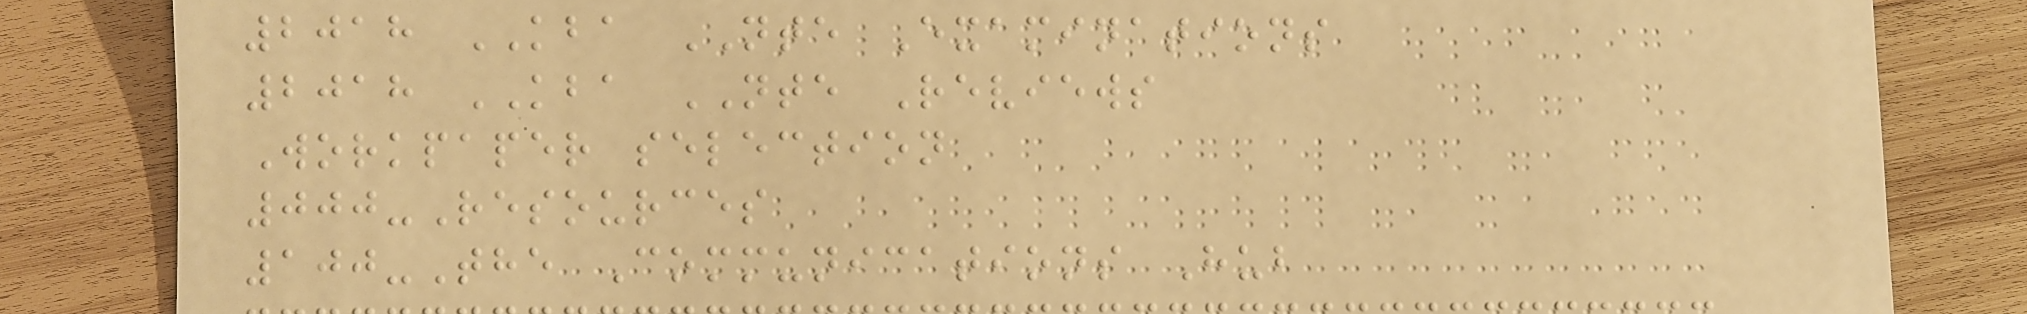2018 KBA NTE Examinations
2018 KBA NTE Reviews
Workpaper selection
000-Resources
100-The Communications Hub
